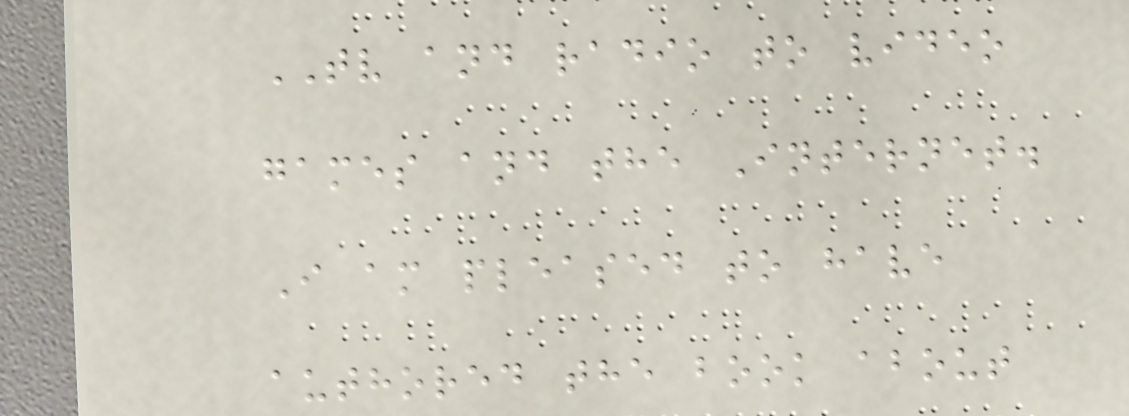TV and radio to video
games and the Internet.
I am pleased to have
authored the book about
